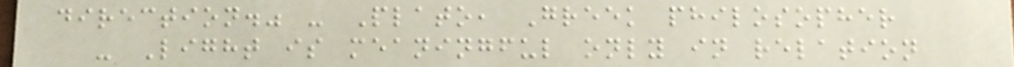direction." - Plato, Greek philosopher
- Light is meaningful only in relation
